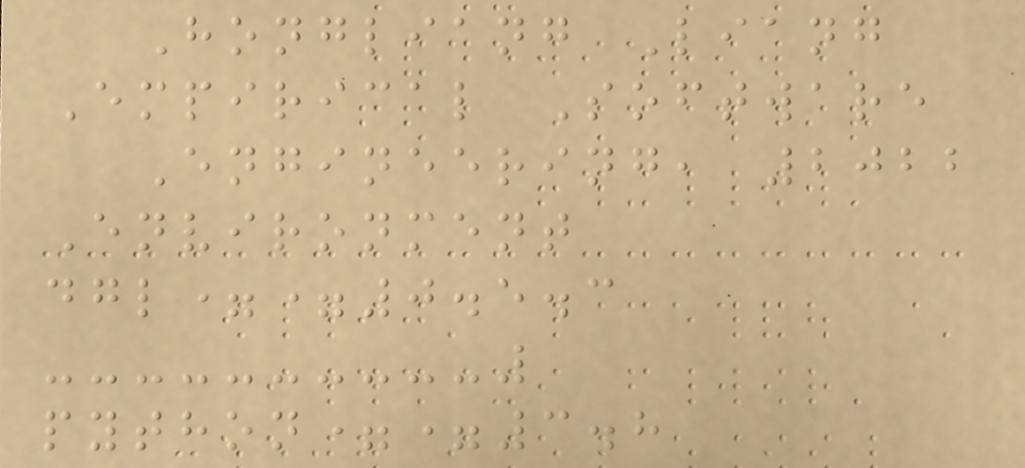Hongliang Liang
Empirical Software
Engineering, 2022
Environment
dgl==0.5.3
python==3.8
